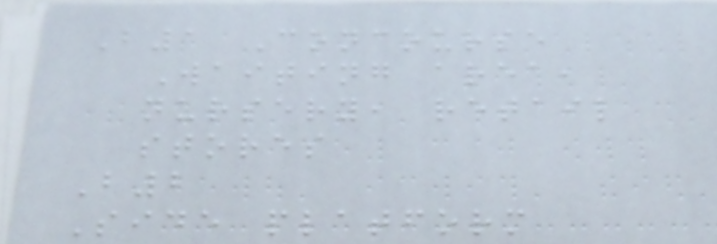B1 Concourse
Waiting area,
nursery, retail
stores
B2
Side platform
